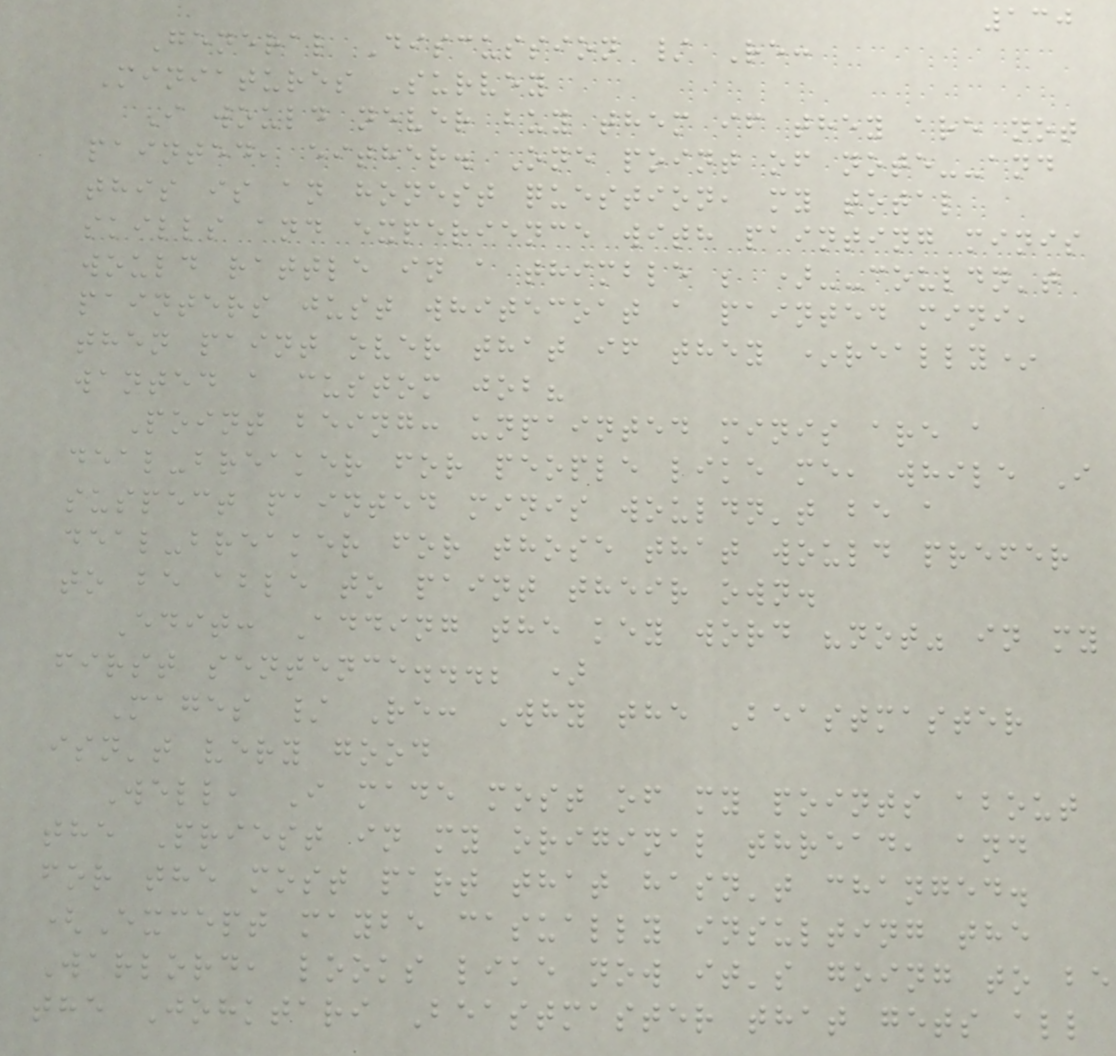130
General Discussion / Re:
Miniatures Survey
I would never buy them if they are not
painted, either. One point of note--and
this is an honest question, my total
skills and experience with painting minis
would rattle in a thimble ; )--couldn't
painters just whitecoat a painted mini,
then paint over that if they *really*
wanted a custom job?
Point being: unpainted minis are a
deal-breaker for people like me, while I
suspect painted minis wouldn't be a
deal-breaker for those that would prefer
to be able to paint their own.
Edit: Adding the key word "not" in my
first sentence...; )
Mages / Re: Why the Beastmaster
isn't very good
Well, I made most of my points about
the Priest in my original thread, and
for the most part that hasn't changed.
(Except maybe casually insulting the
Warlord, looks like now it's going to be
the Johktari Beastmaster that gets all
